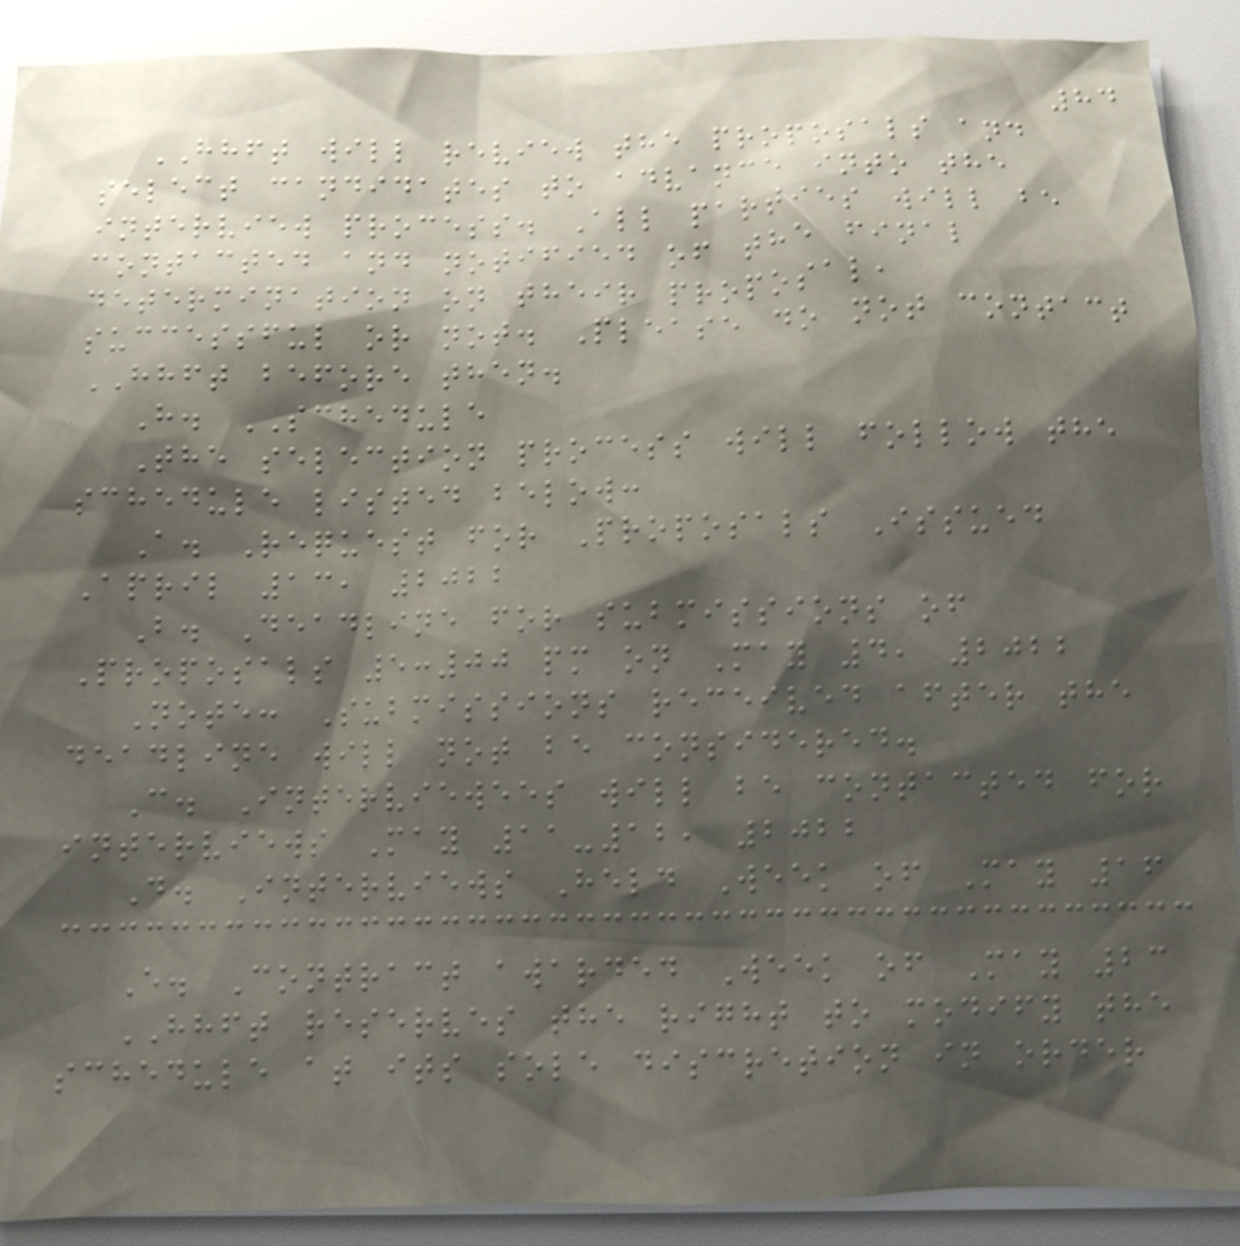84
HHFT will review the proposals and
select candidates to advance into the
interview process. All parties will be
contacted and notified of the final
determination on their proposal,
successful or not. Please do not contact
HHFT before then.
H. SCHEDULE
The selection process will follow the
schedule listed below:
A. Request for Proposals Issued
April 13, 2022
B. Deadline for submissions of
Proposals 5:00 pm on May 4, 2022
Note: Submissions received after the
deadline will not be considered.
C. Interviewees will be contacted for
interviews May 11-12, 2022
D. Interviews Held Week of May 16
E. Contract awarded Week of May 23
HHFT reserves the right to modify the
schedule at its sole discretion in order
